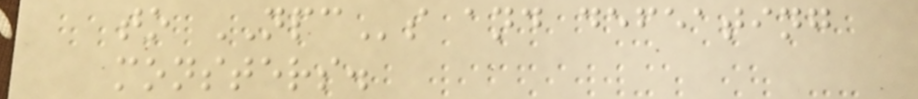to NPCs and defeating
monsters.
